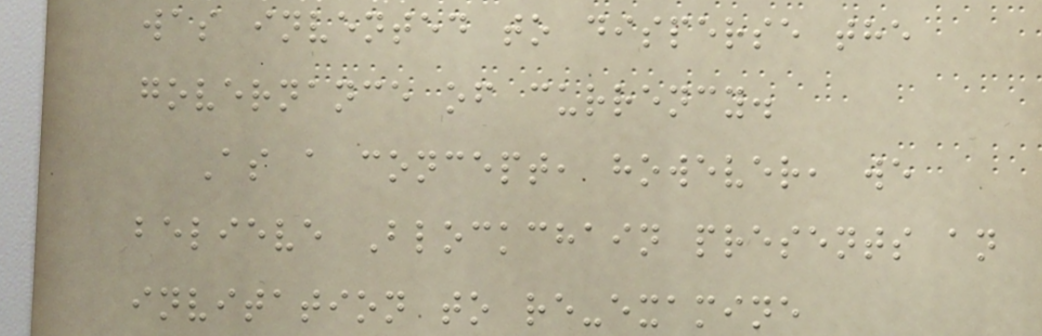was invented to disperse the
governance of currency.
As a concept, however, we
believe Blockchain presents an
invitation to re-examine
